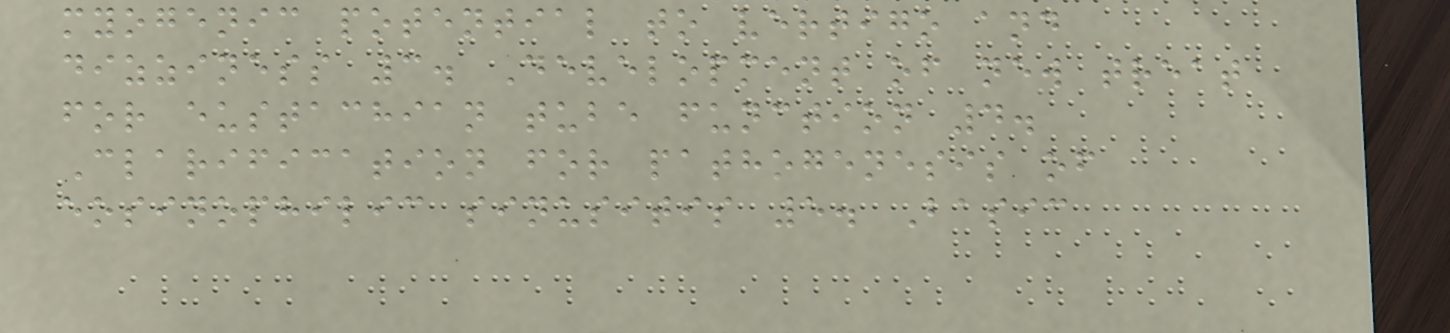myogenic potential to vertigo and
dizziness 3. Development of new treat
for eustachian tube function 4.
Clarification for pathogenesis of
eosinophilic sinusitis 5. Basic
